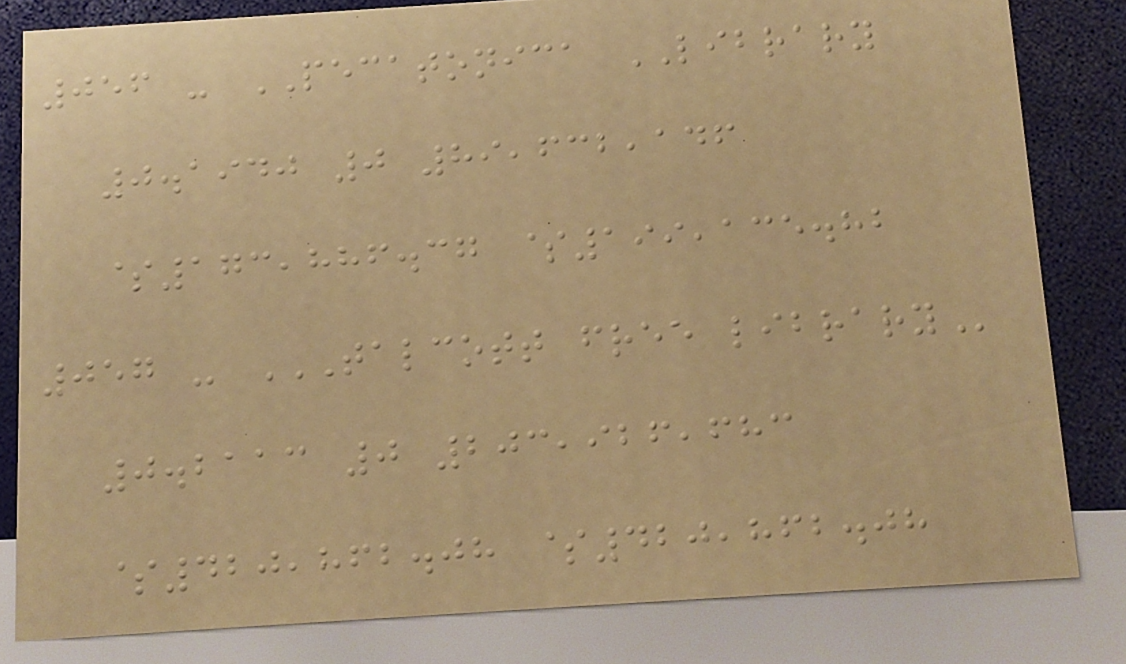056 - PECATONICA LIBRARY
0.1940 0 89,632,146
$173,886.37 $199,135.82
057 - TALCOTT FREE LIBRARY
0.2113 0 203,926,683
$420,862.08 $420,862.08
